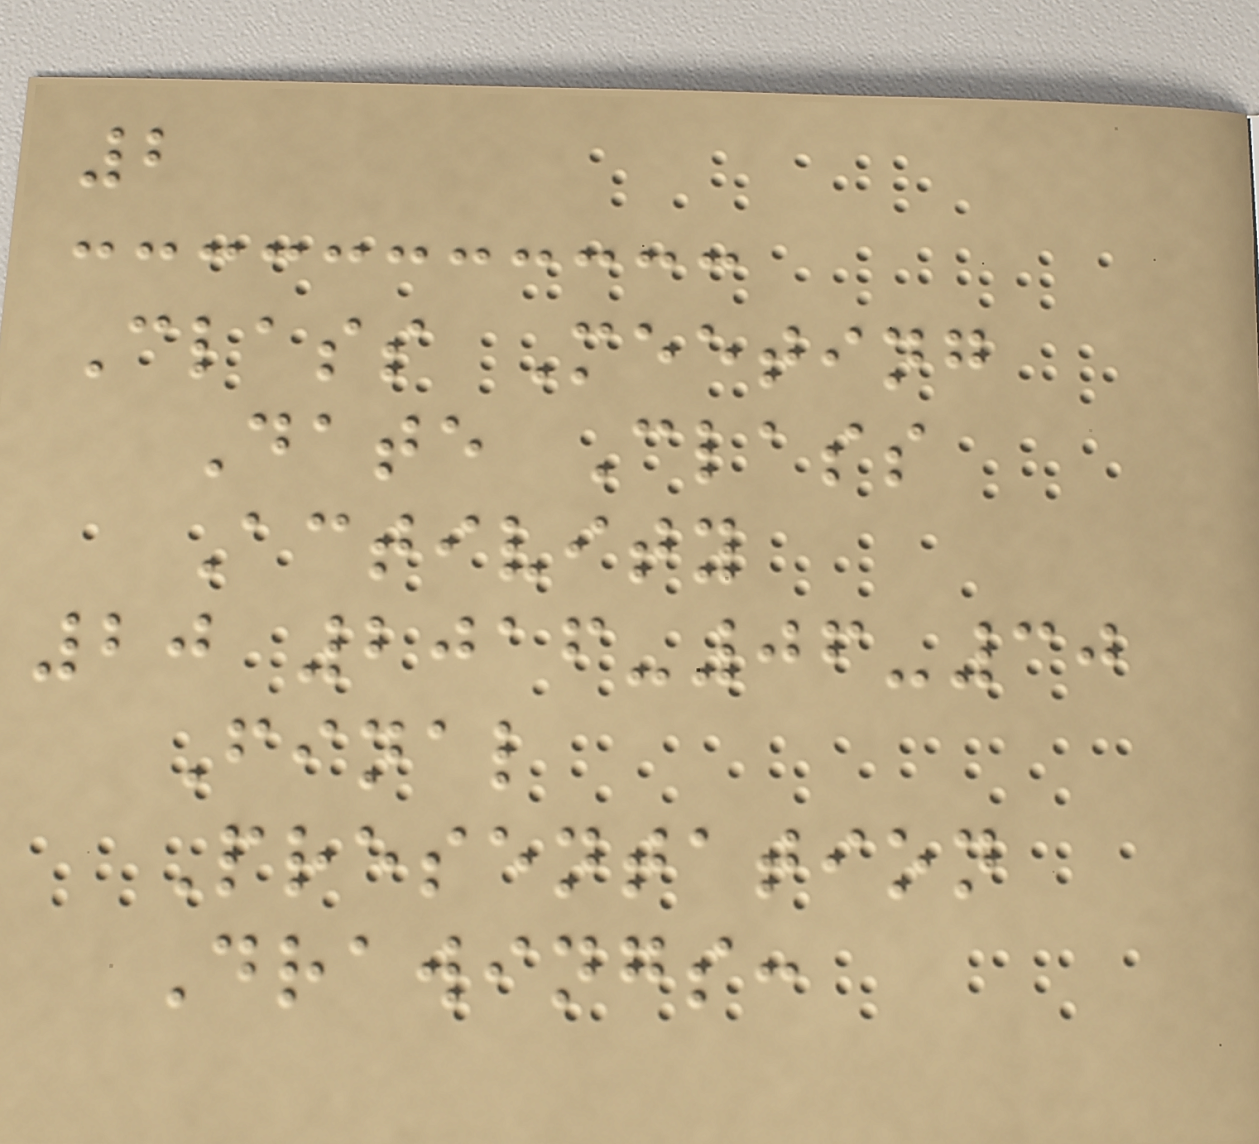2
Class Meeting
Date Class
Activity
20 2016-06-30
Final
Presentation
Drawings:
